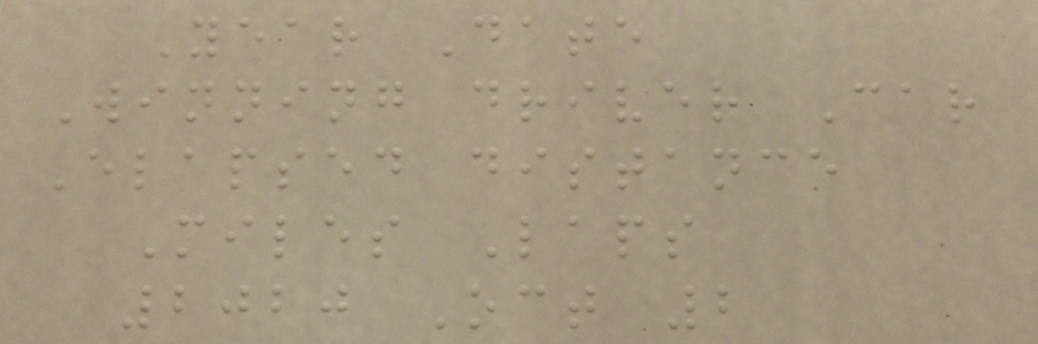Year Date
Winning driver Car
Elapsed distance
Miles Laps
2020 Oct 2
